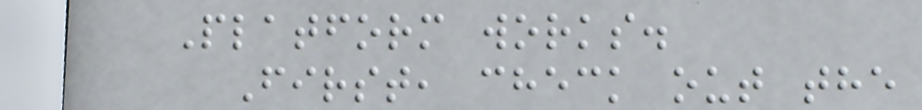Platform works.
First, check out the
